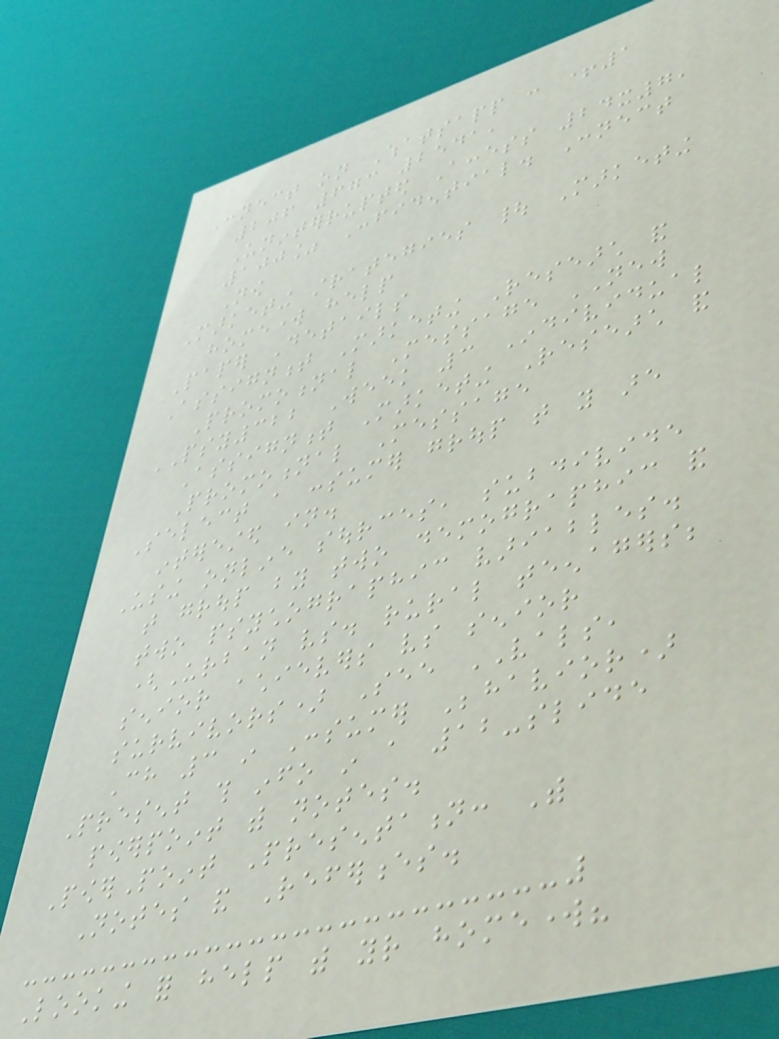Connect on Whatsapp : +1
206 673 2541,
Uninterrupted Access 24x7,
100% Confidential. Connect
Now
Marketing strategies | Marketing
homework help
Paper Details
Assignment Marketing Research and
Promotional Message NEW
PSY322 Week 3 Individual
Assignment Marketing Research and
Promotional Message
Select a consumer group that you are
interested in.
Using online sources, subdivide
that group by two demographic and
two psychographic variables.
(Urban vs. rural teenagers;
senior achievers vs senior
survivors) See VALS,
Ch 3 in Consumer Behavior)
Present this info in a 12-slide
powerpoint with notes.
PowerPoint Presentation: With
Notes and References.
Looking for help with your homework?
